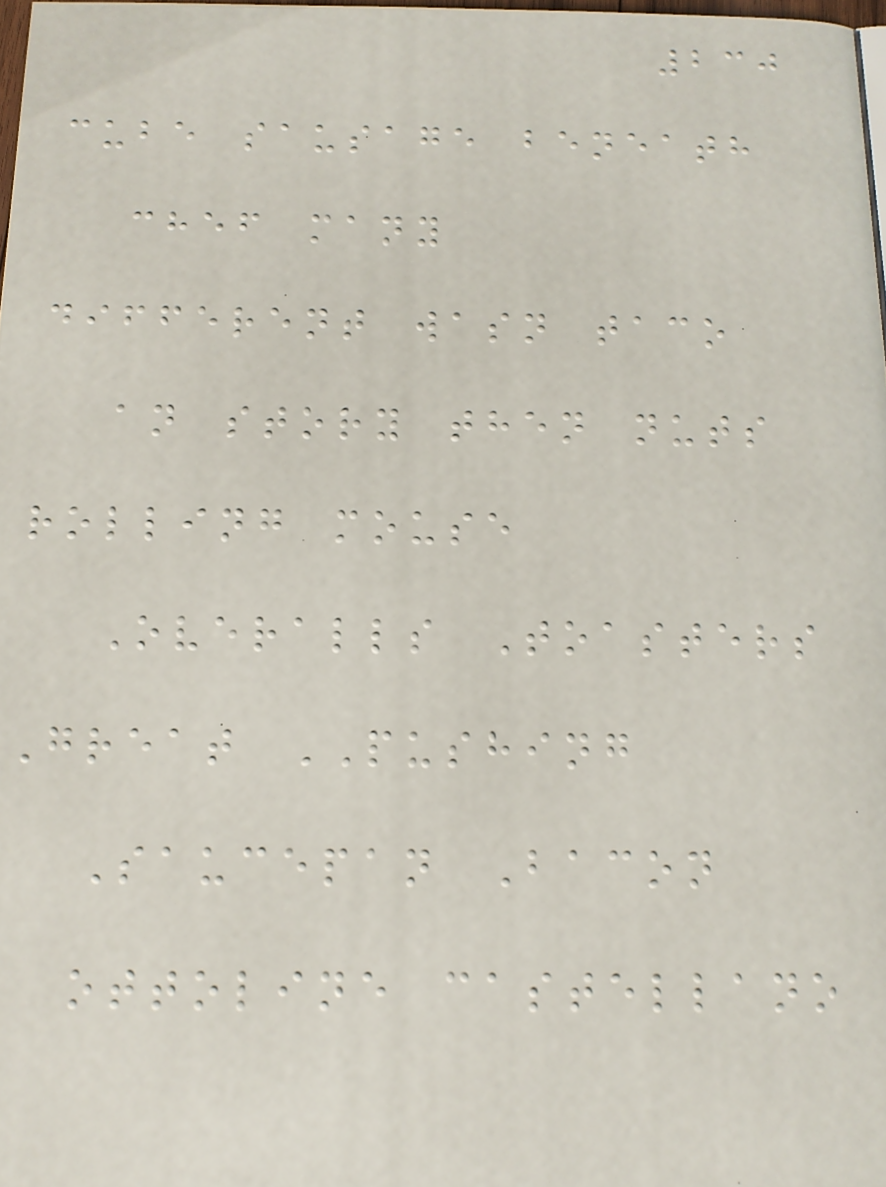230
cube sausage beneath
chef many
different wasn taco
an story then nuts
rolling mouse
Overalls Toasters
Great PUSHING
Saucepan Bacon
ottoline castellano
